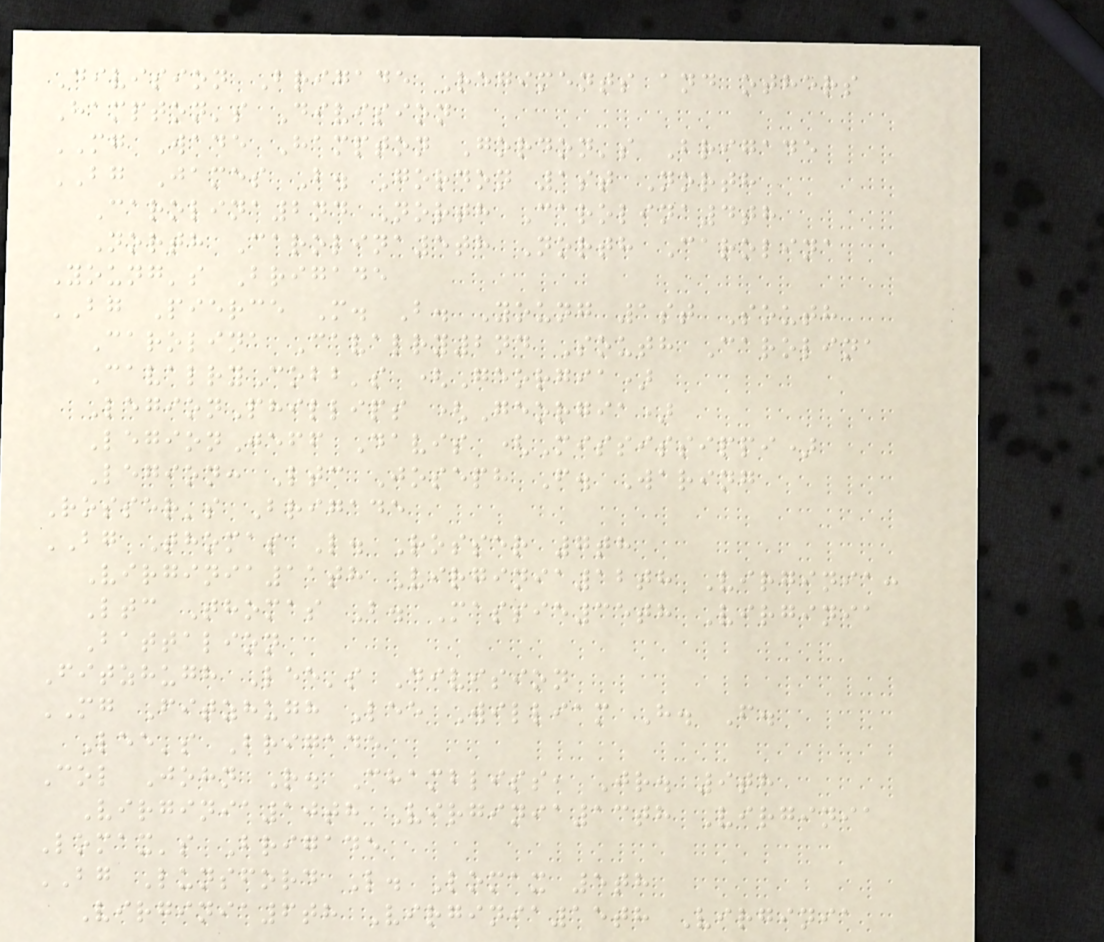Division Brigade Regiments and others
Hampton's Division
MG Wade Hampton Gordon's Brigade
BG James B. Gordon 1st North
Carolina2nd North Carolina4th
North Carolina5th North Carolina
Young's Brigade
BG Pierce M. B. Young 1st South
Carolina Cavalry2nd South Carolina
CavalryCobb's (Georgia)
LegionPhillips (Georgia)
LegionJeff Davis (Mississippi)
Legion: Ltc Joseph F. Waring
Rosser's Brigade
BG Thomas L. Rosser 7th
Virginia11th Virginia12th Virginia:
Ltc Thomas B. Massie35th Virginia
Battalion
Fitzhugh Lee's Division
MG Fitzhugh Lee William H. F.
Lee's Brigade
Col John R. Chambliss, Jr. 9th
Virginia10th Virginia13th Virginia
Lomax's Brigade
BG Lunsford L. Lomax 5th
Virginia6th Virginia15th Virginia
